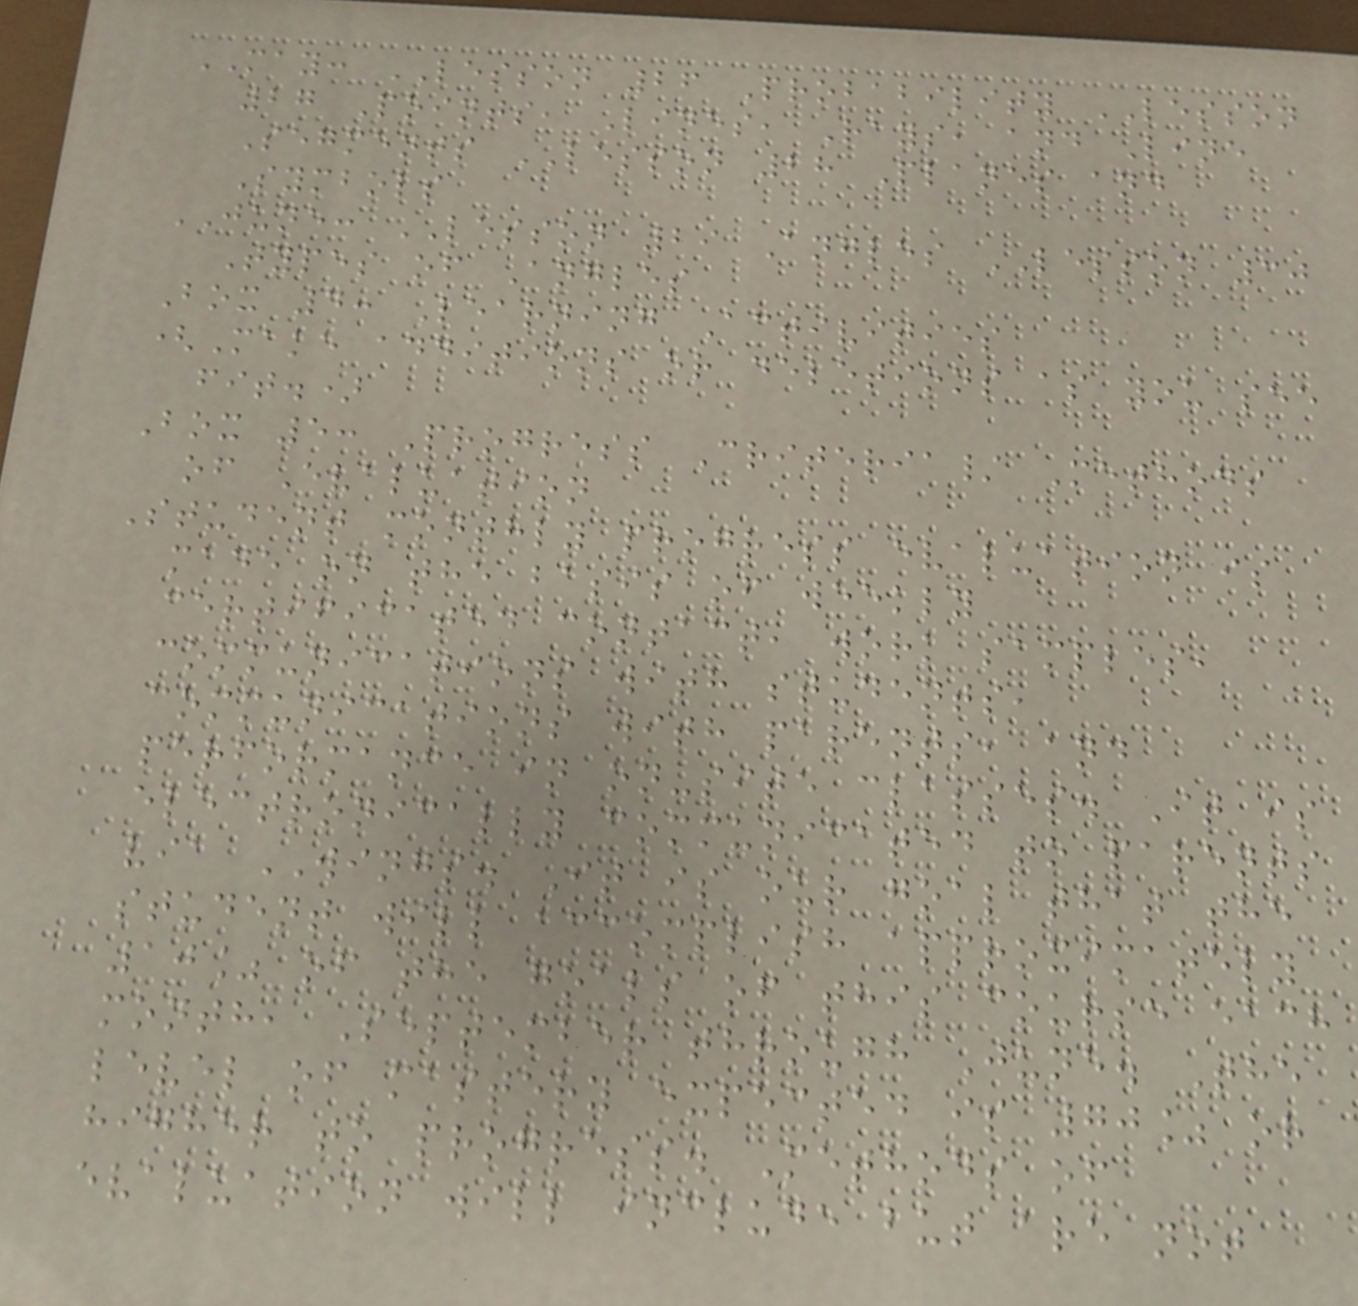MAY: LESSON 26 Probability LESSON
27 Points, Lines, Rays, and Line
Segments LESSON 28 Planes and
Symbols
JUNE: LESSON 29 Angles LESSON 30
Types of Angles
Box 4: Learning Activities
(Make additions or deletions as you see
fit.)
Box 5: Progress Criteria/ Methods
of Evaluation
Student monthly progress evaluation is
made on the basis of weekly
certificated contact, work samples,
communications with students,
communications with parents, and
performance in on-site classes. It is
electronically communicated to parents
via WINGS. It is our goal that the
student will accomplish approximately
10% of the goals of this course each
month, September through June. The
level of mastery expected is 70% or
higher to progress. Methods of
evaluation will include but are not
